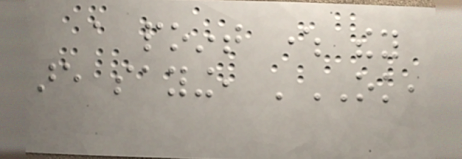a point where they
are saying, 'OK,
